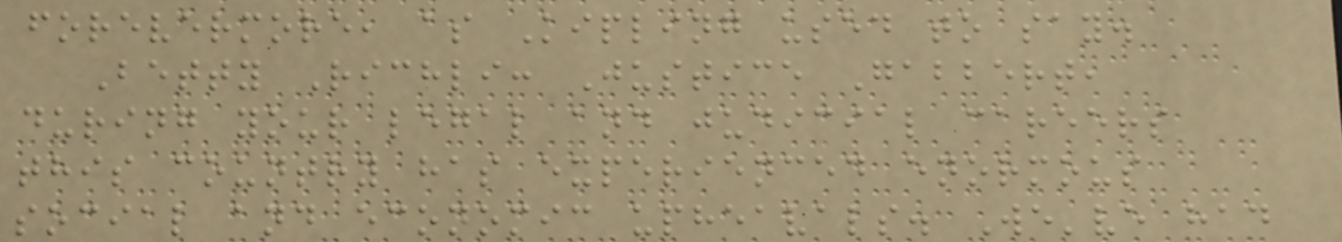forevermore, as Kipling used to say.
Betty Richli: Justice Gabbert,
during your legal and judicial careers
this country has experienced enormous
social and economic upheavals. We've had
